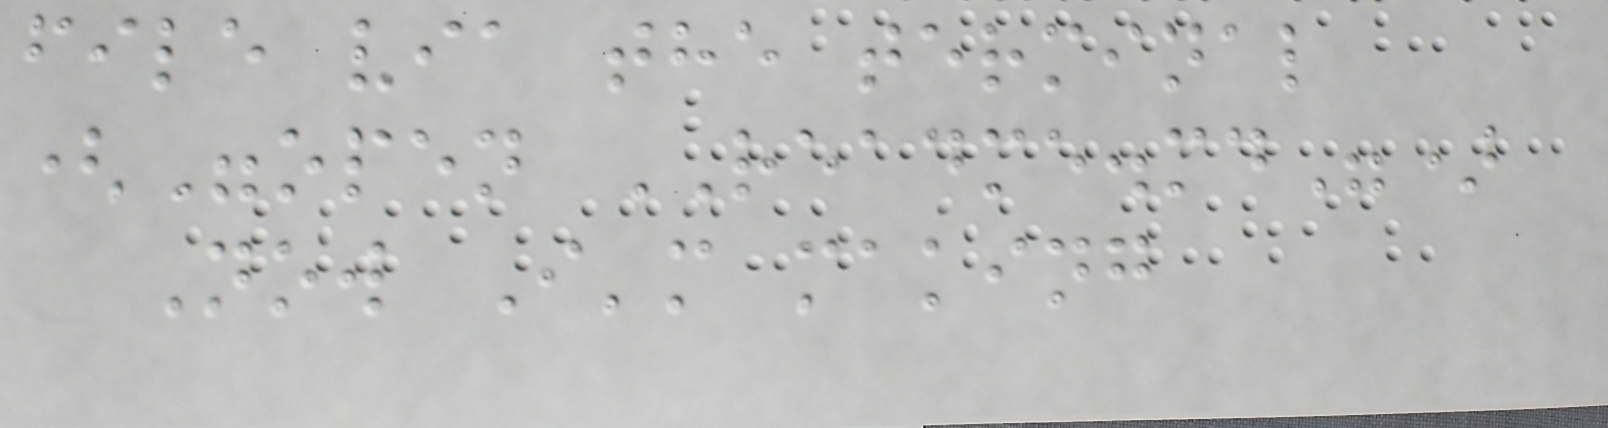file via the terminal
("open README.md")
Now I'm making
